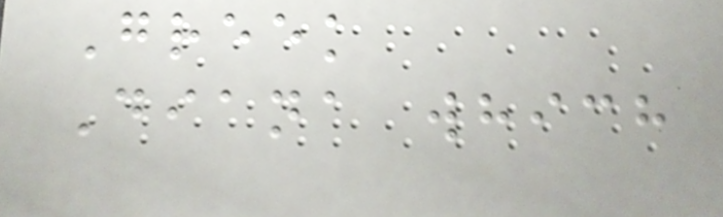Greek
Diana which
